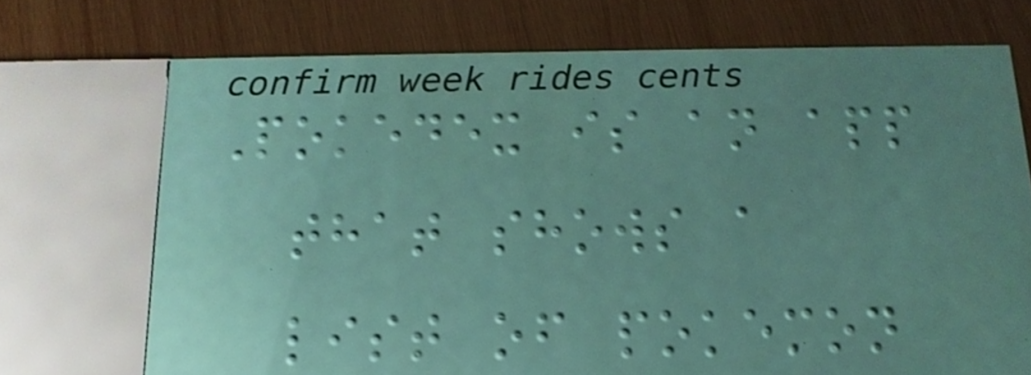Pokedex is an app
that shows a
list of pokemon
